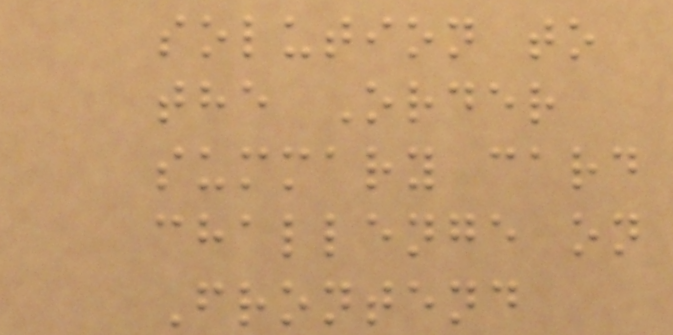solution to
the Order
summary card
challenge on
Frontend
